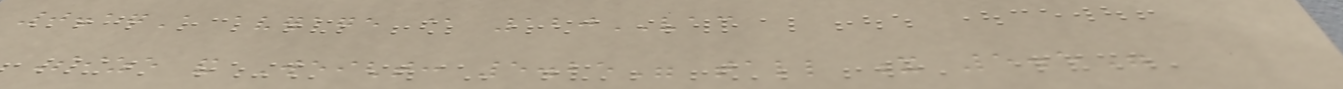0.17A average @ 120VAC
Size and Weight: 5.25" tall x 5.5"
